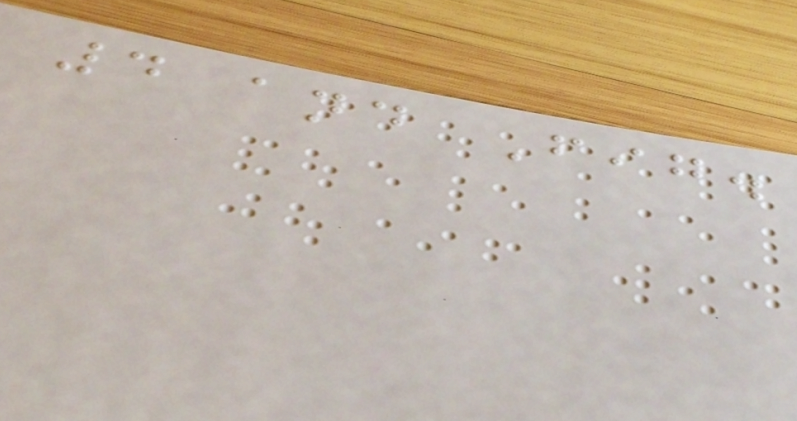4 and Fig.
